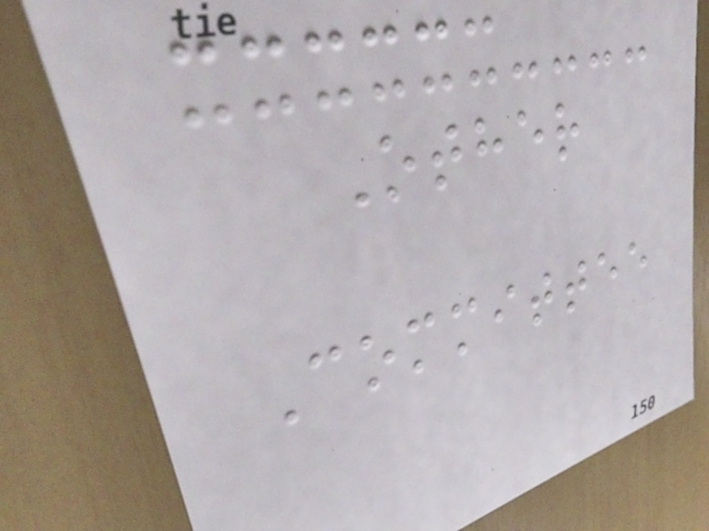Other
Committee
